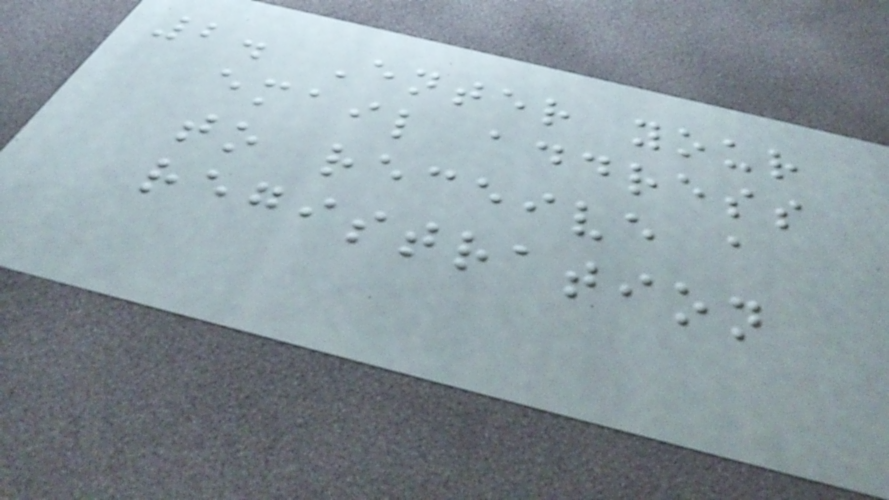2. Enter your
email address
to receive a
registration
